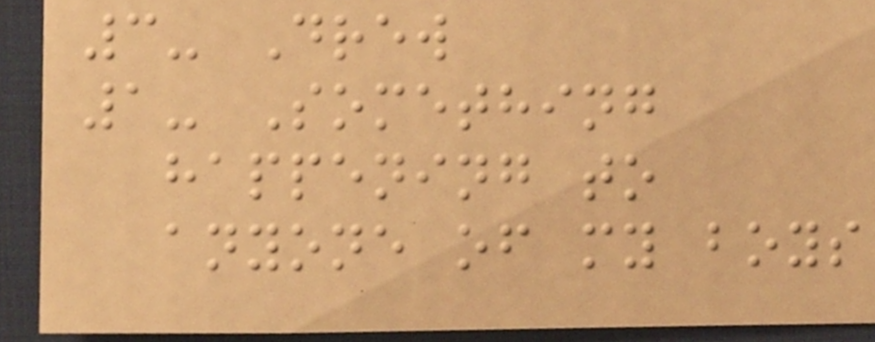3- Drew
1- Something
happening to
anyone of my boys
